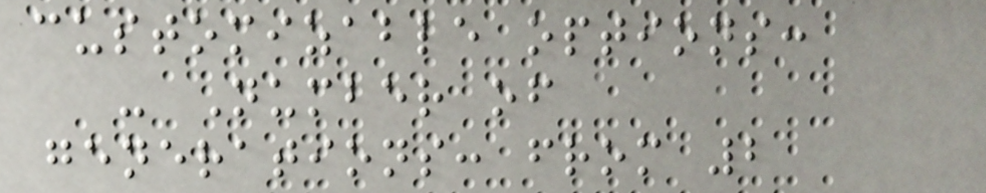customizable options:
- Number of
generations: from 2
